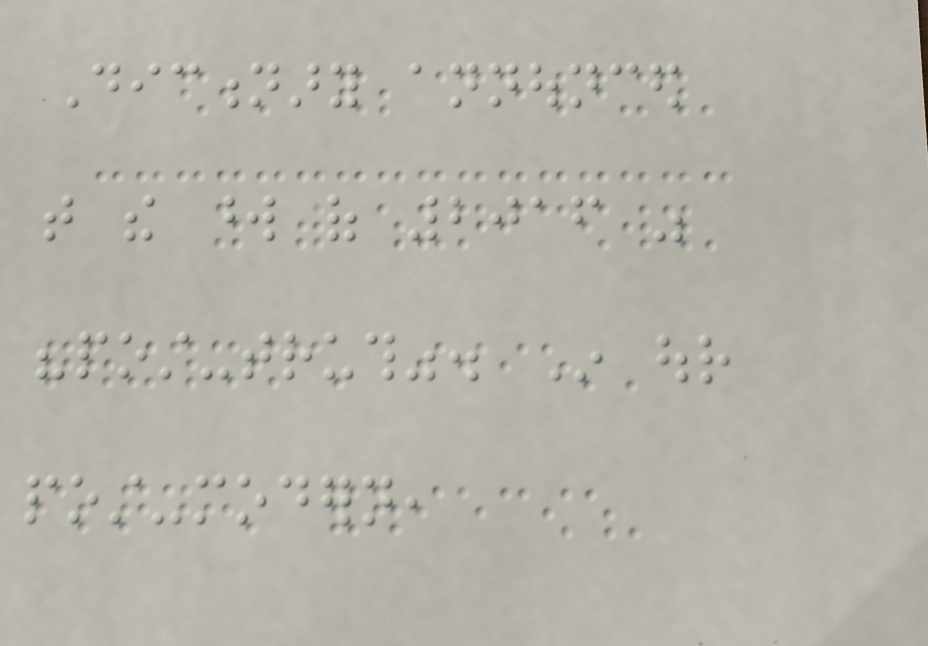Dictionary announced
that the word of 2016 was
"post-truth". In our
post-modern,
